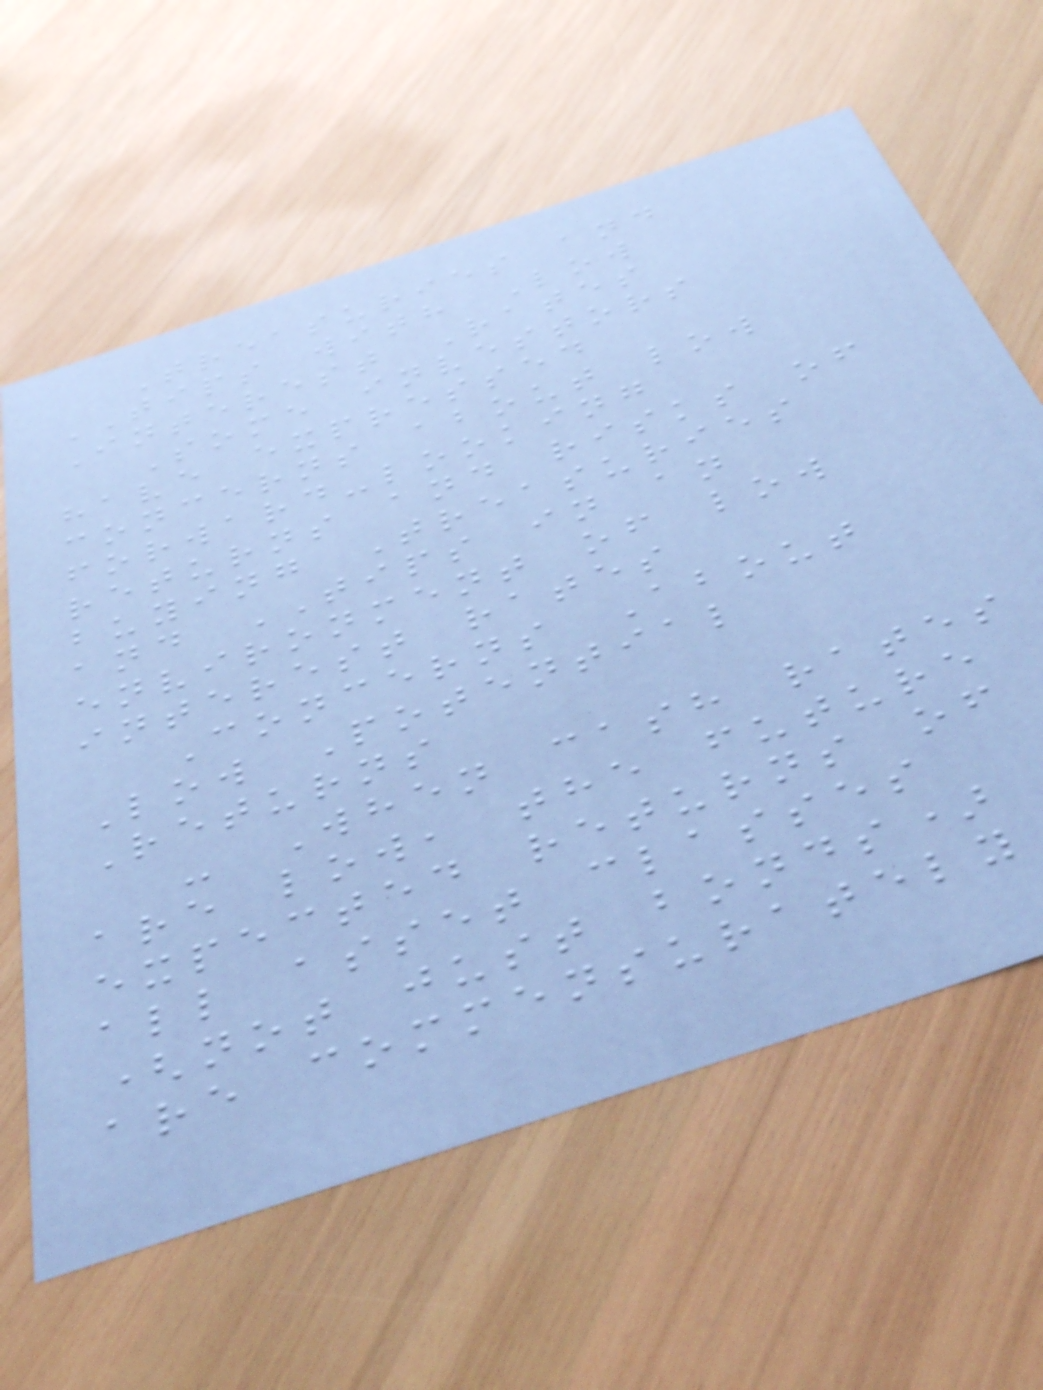Treasuries and
TIPS with Low
Interest Rates
Some investors
have expressed
concerns about low
forward-looking
returns and risks of
buying Treasuries
and TIPS in an
environment of low
interest rates
Concerns About
Low Potential
Returns
- When cash rates
are low, the future
expected returns of
all asset classes
(not just bonds)
are commensurately
